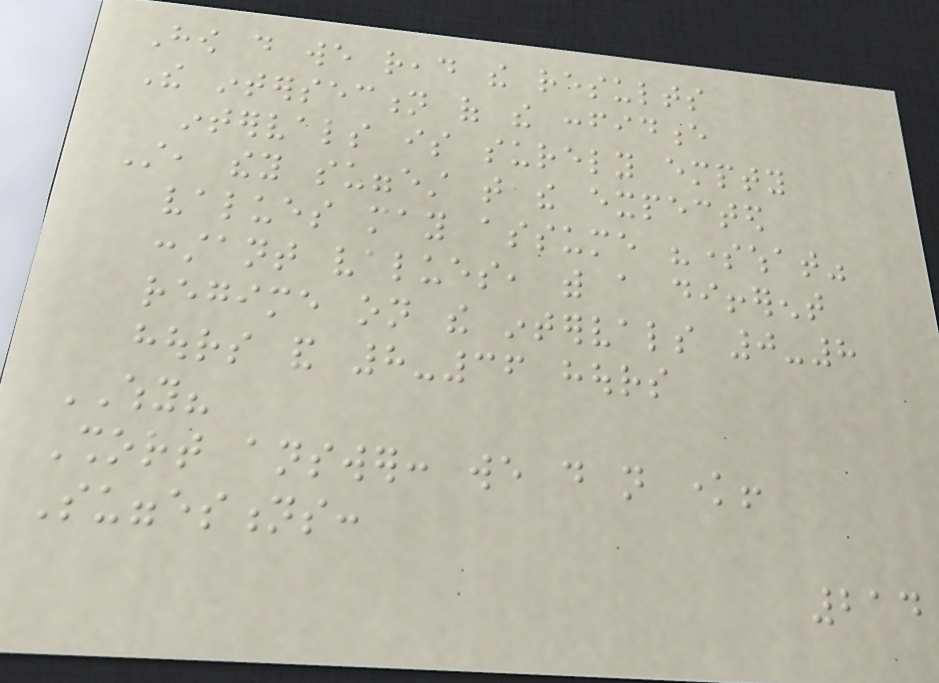How do we read the results
The intersection of the confidence
intervals is surely empty
Still, they suggest that the expected
values may assume "somewhat"
constant values, with a different
regime on the intervals 0-8
hours and 8-36 hours
WHY?
Short answer: we do not know!
Suggestions:
214
